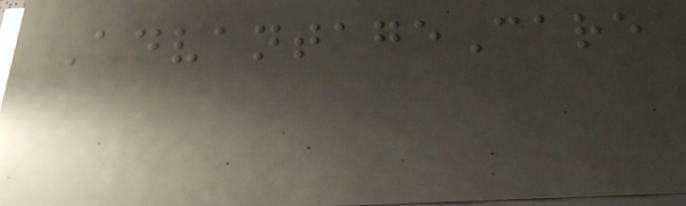AdvantageCare
